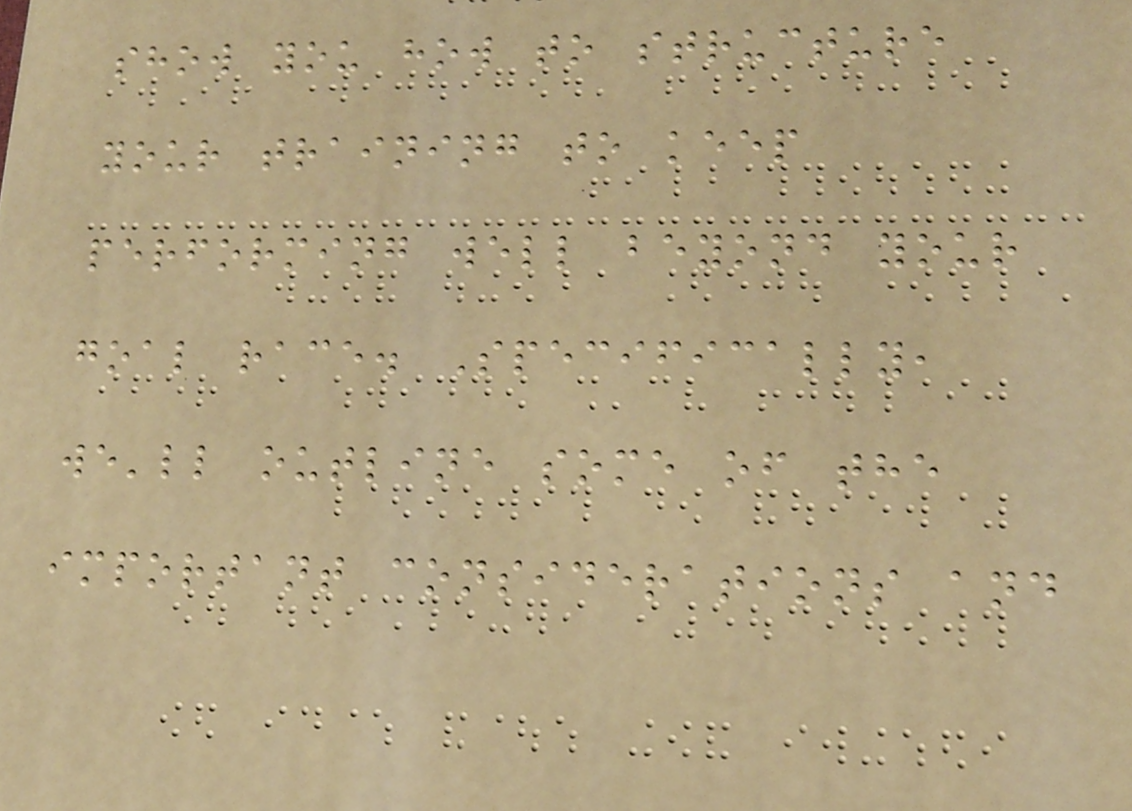show you how to structure
your training to keep
performing well beyond your
goal race. Specifically,
we'll outline some of the
important considerations and
